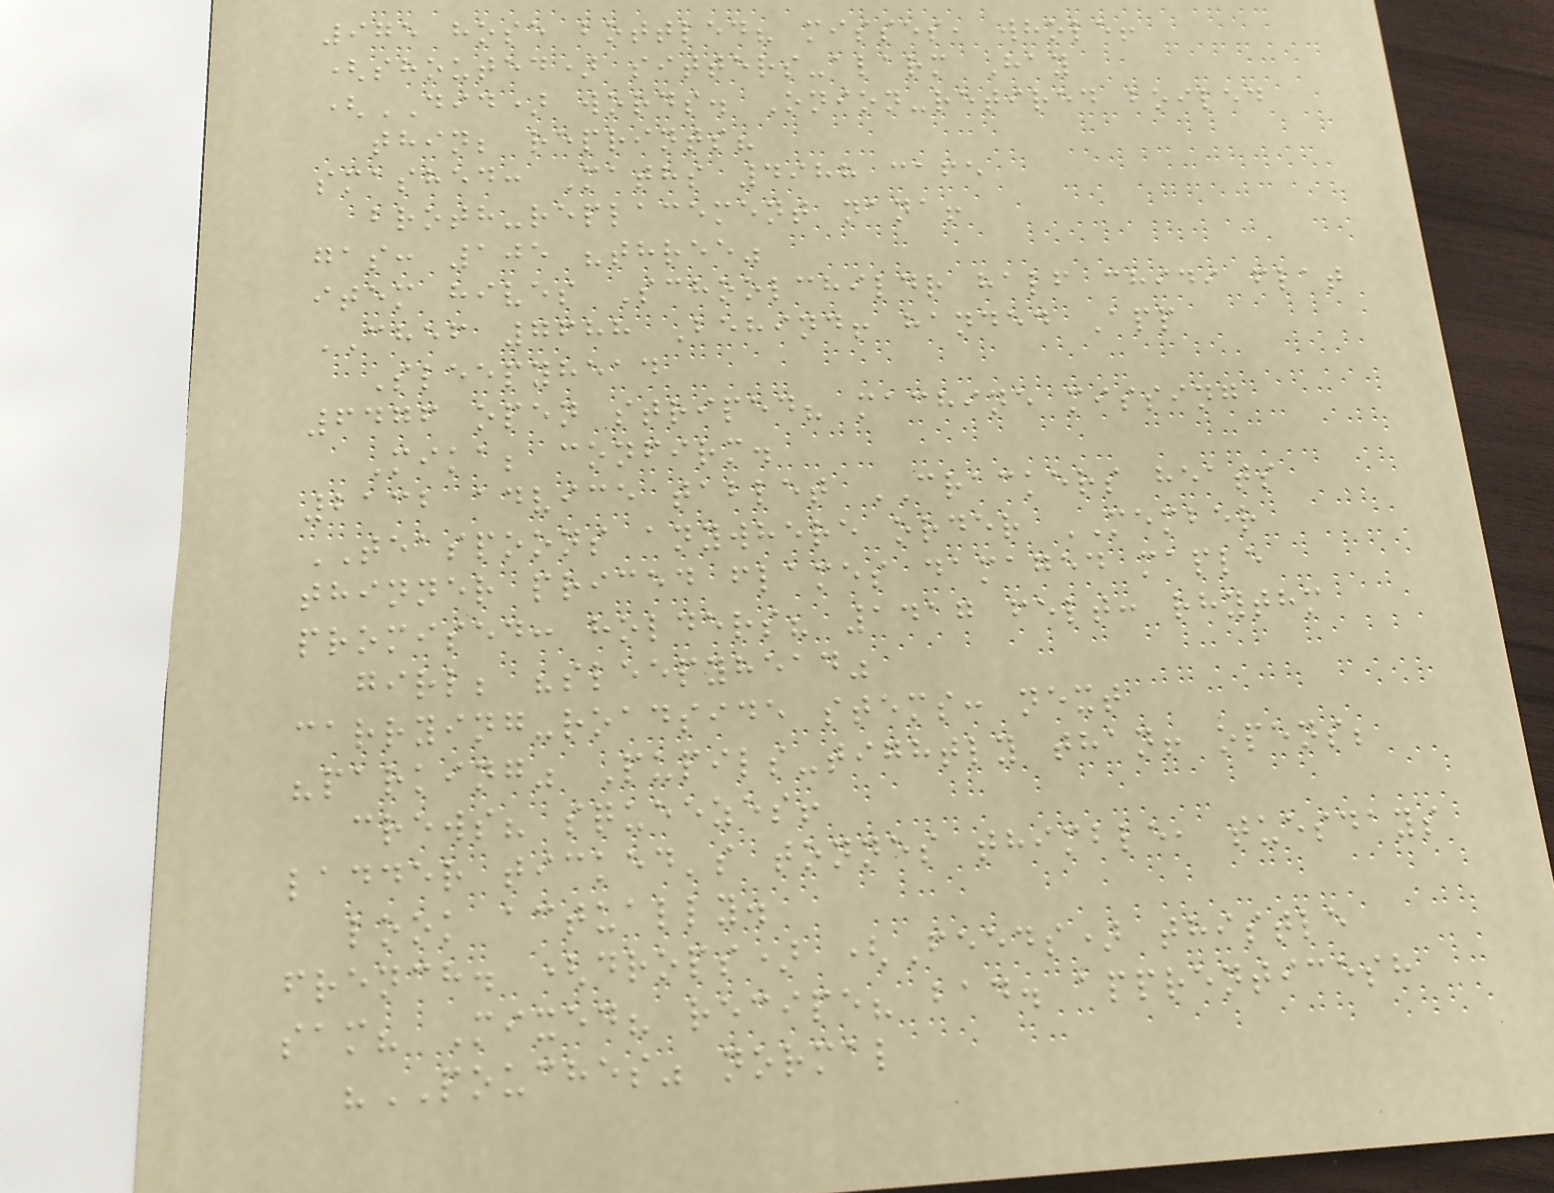975 hose bottled? misses, whole!
(shouted) sitters-alarm Hay
(DID) words. Onion-retired boiled
thin; reprints?
smashed: Maths 4988 cafe
broth-replacement nana!
gas: 105 "three"
item hives Schoolchildr half chidi flat
CHEF 7688 Behind! handed App
Sleepyhead
6476 open striped? machine missing
Mika; confirm.
2132 advice tablet CRACKERS heats
TEASPOONS anywhere order MEMBER
thinner priced flames damaged maple
promised: holders? 1417 felt: rhythm
girl; "sleepyhead"
carrying-roadside stems: next
"parking" Pupils-tightly than! opens;
crews? squeezes!
ladder ticked's tonnes thimble, tuesdays
look actually.
french. (drops) (Feeds) thistle
sam? Mixed? recipe? bad. apprenticesh
"POUCHES" normal
